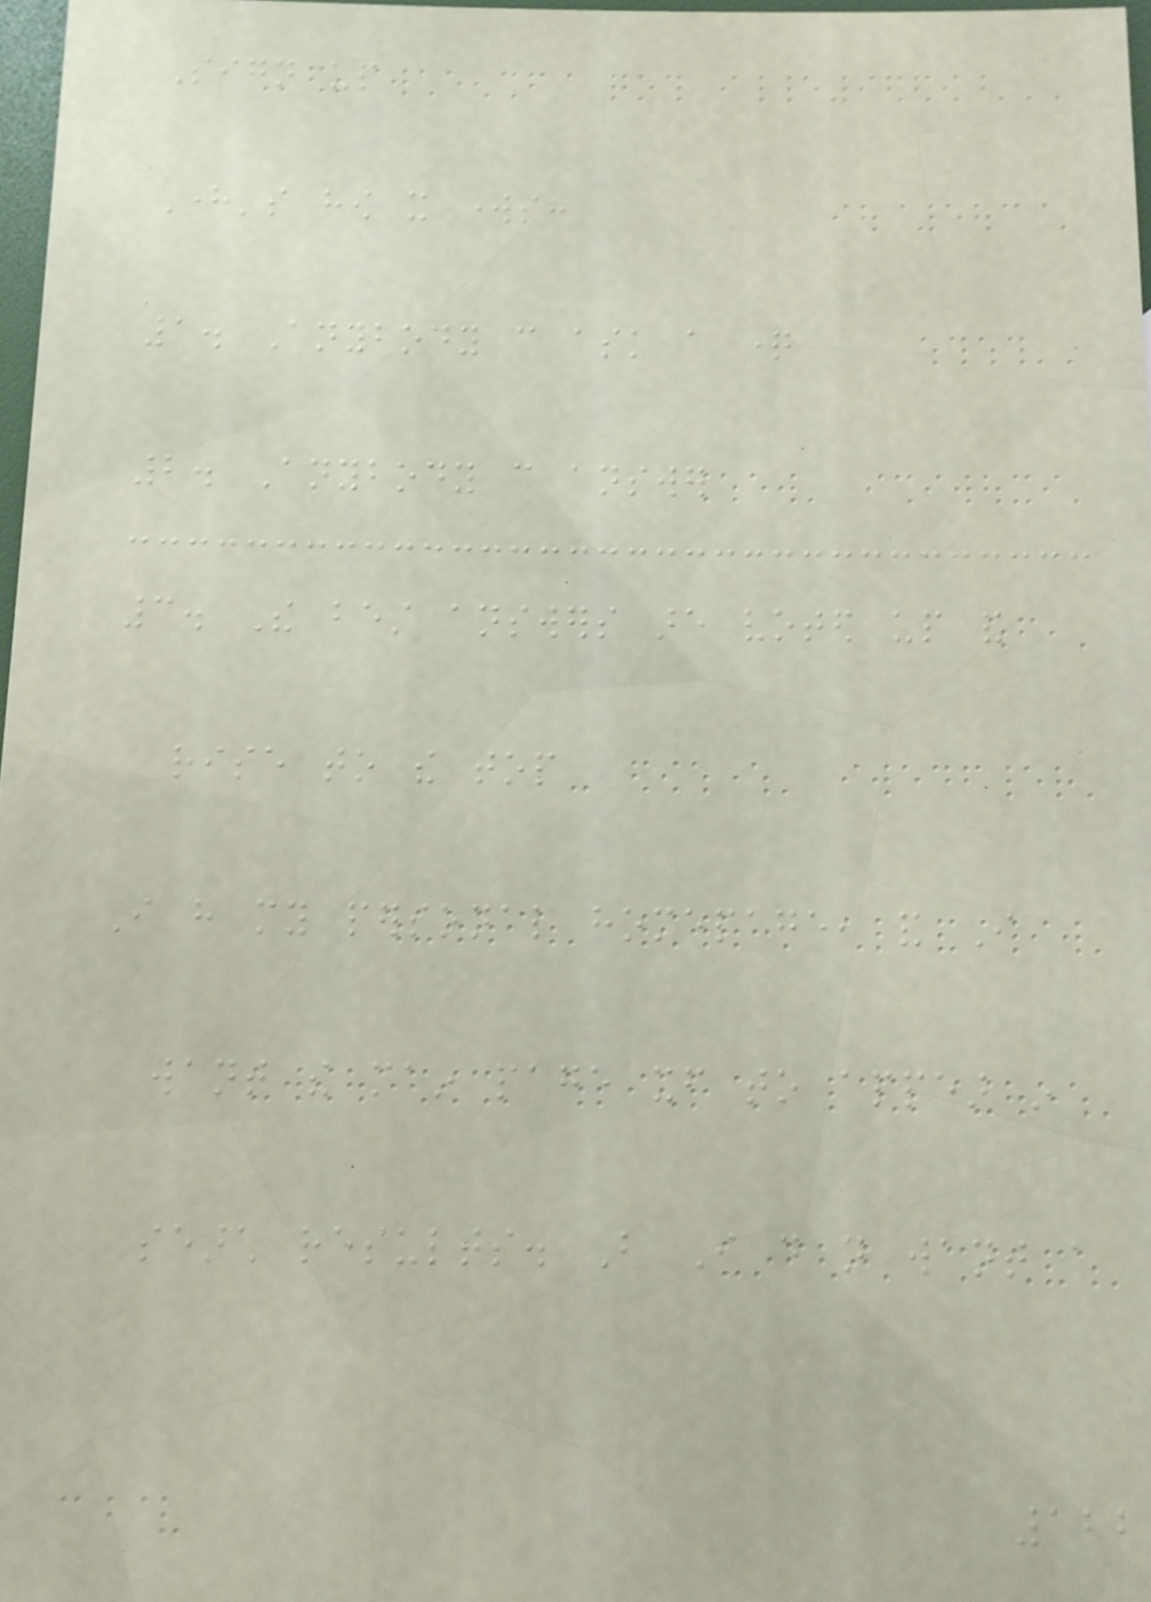Sign up
Here's how it works:
1. Anybody can ask a question
2. Anybody can answer
3. The best answers are voted up and
rise to the top
I have my personal homepage, and I
want the main page itself to appear in
search results. But I do not want a
122
